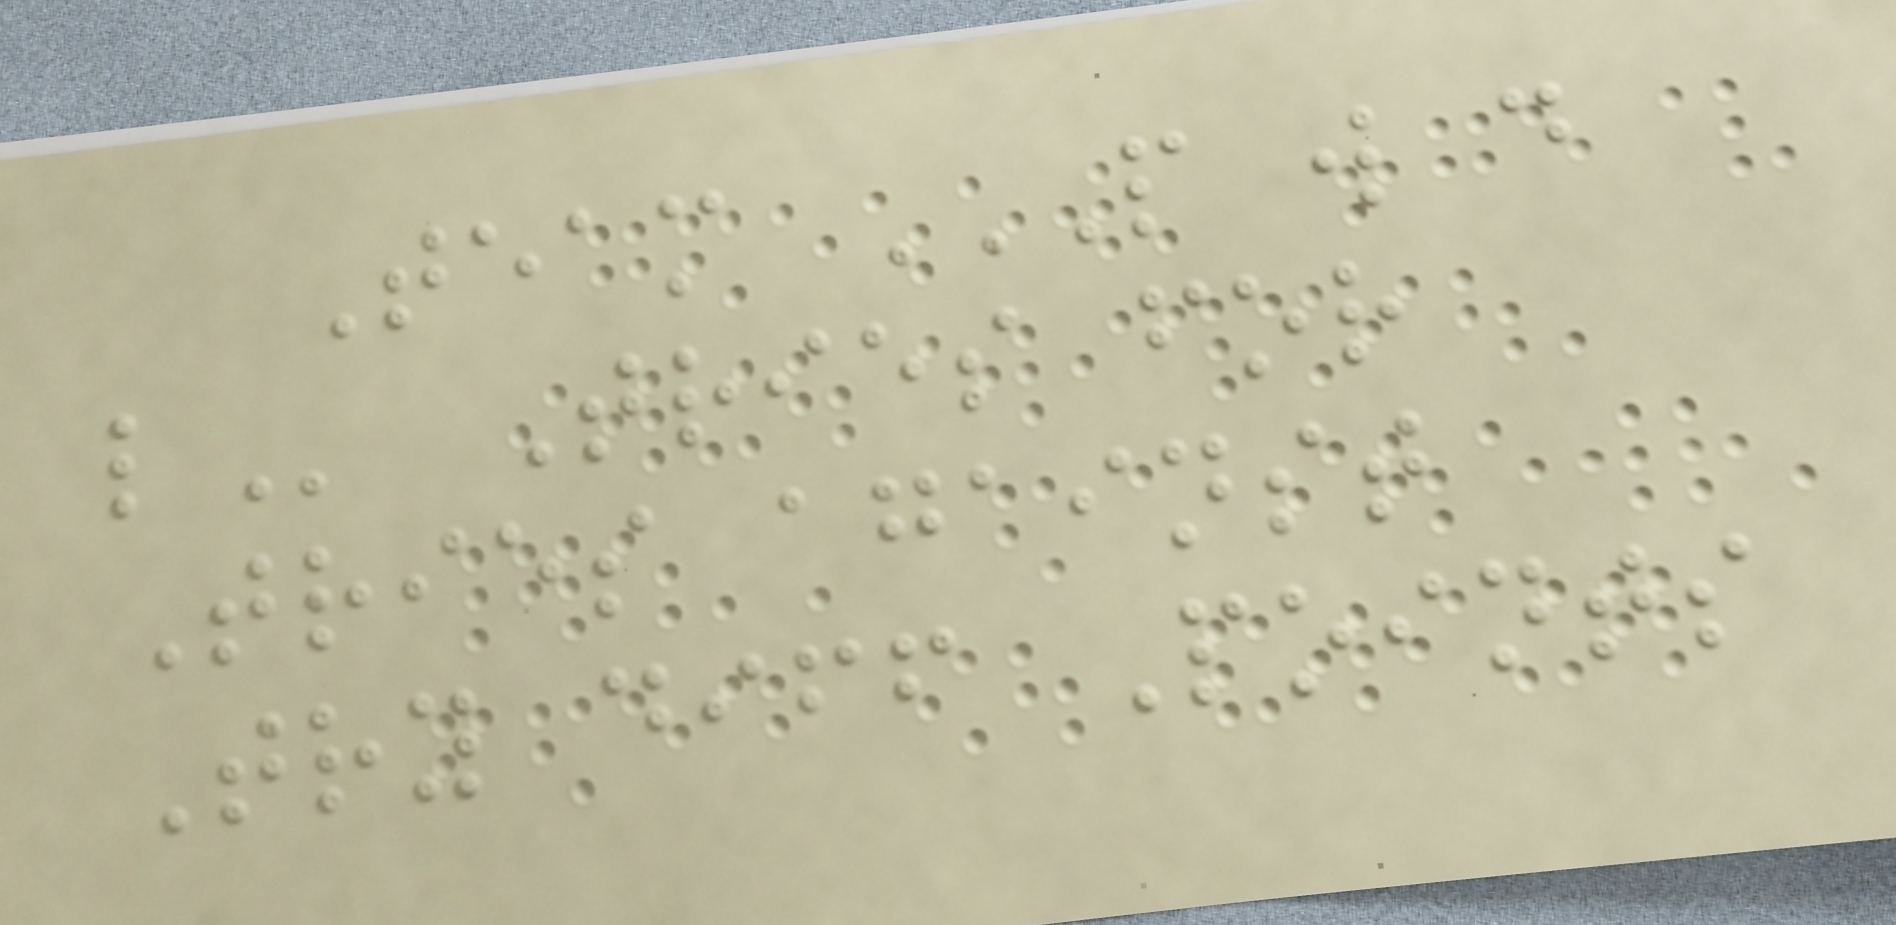Team P W D
L Tries for
Tries against
Try diff Points
